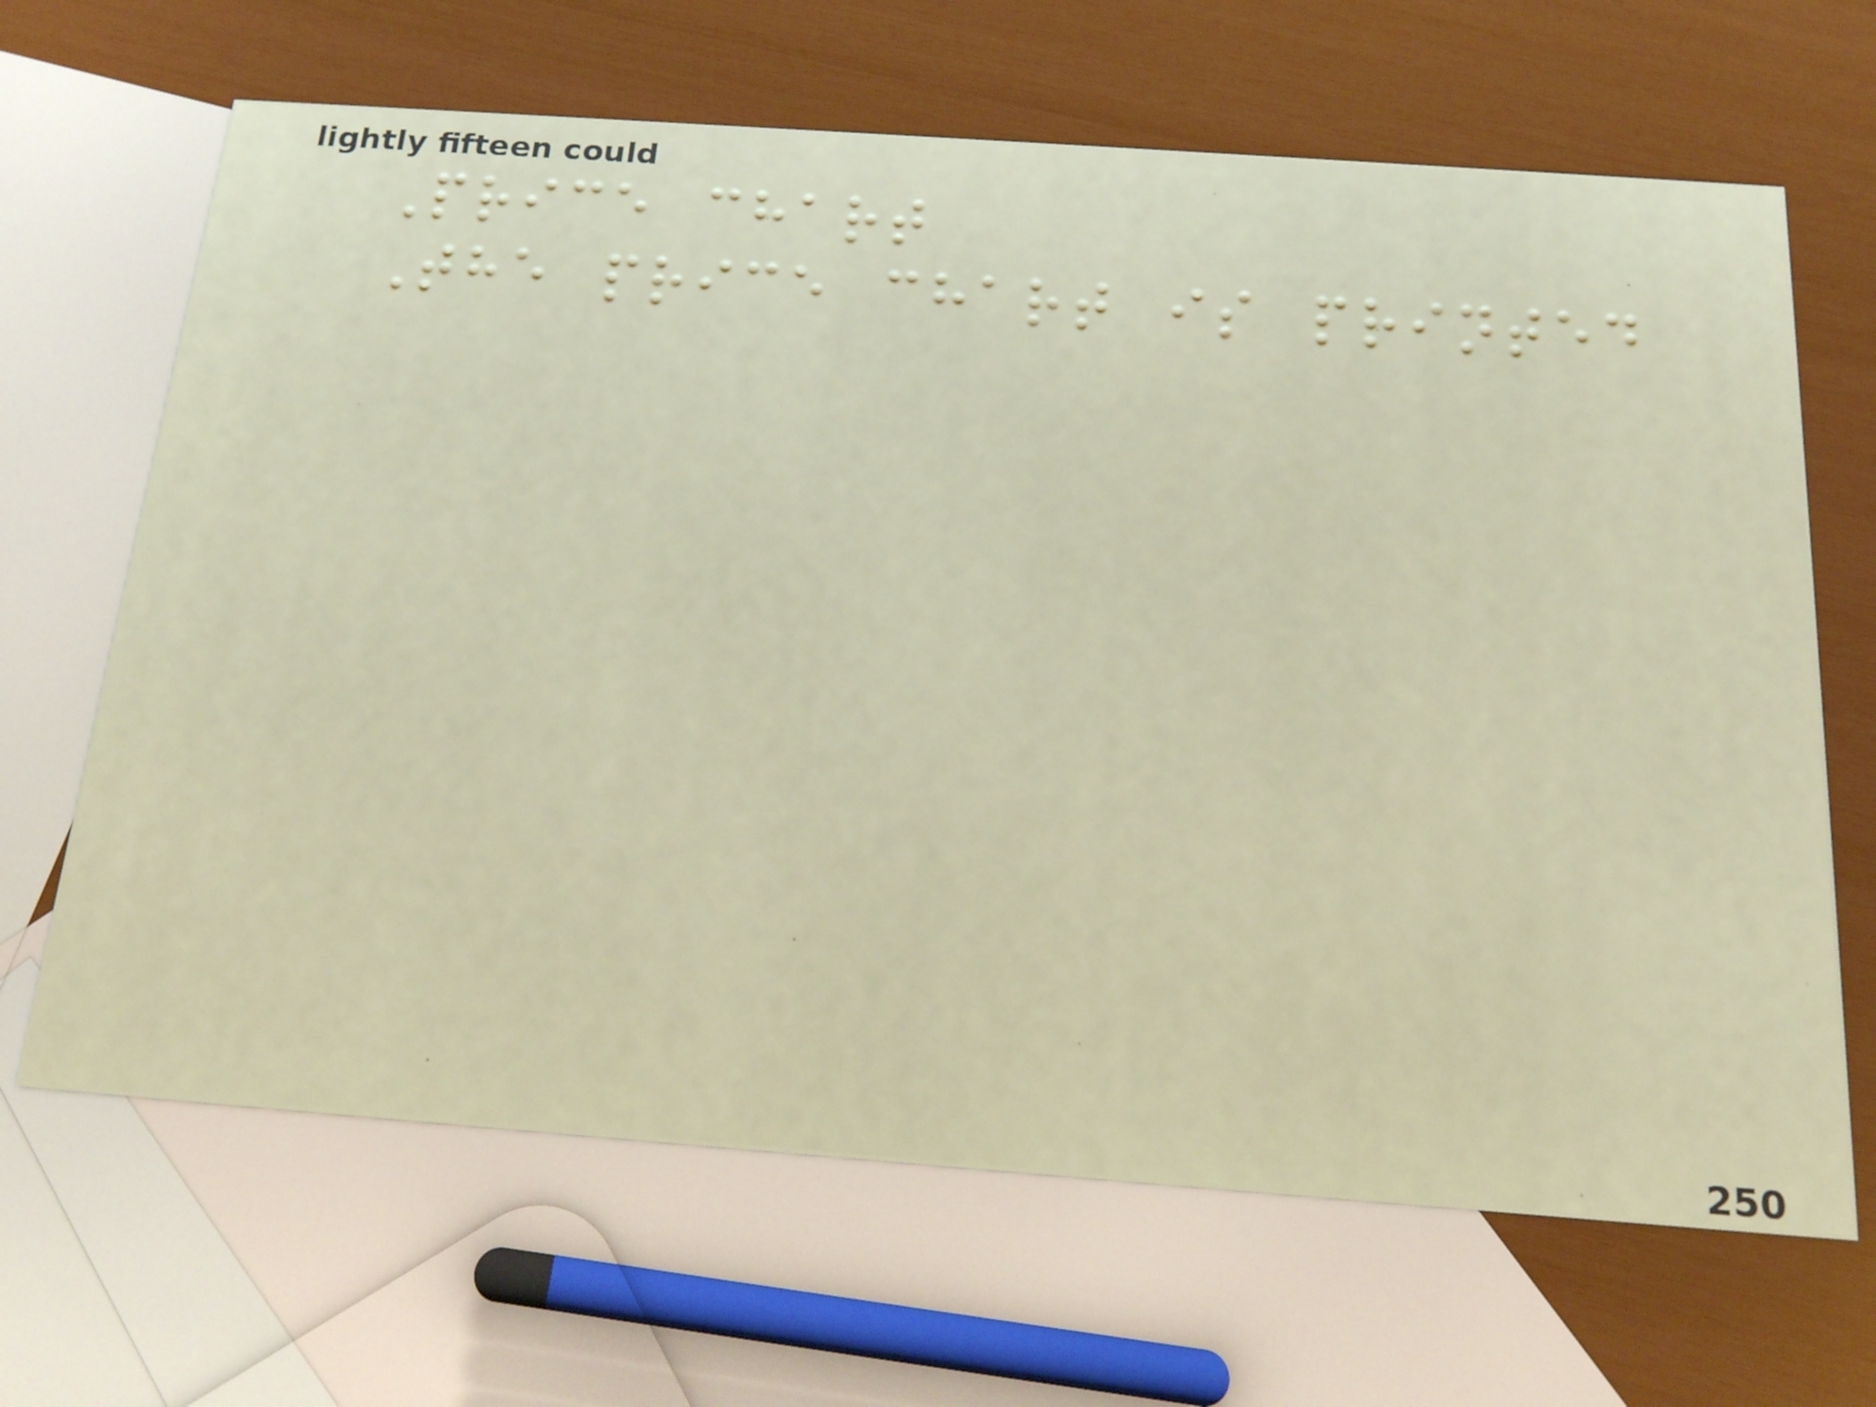Price chart
The price chart is printed
